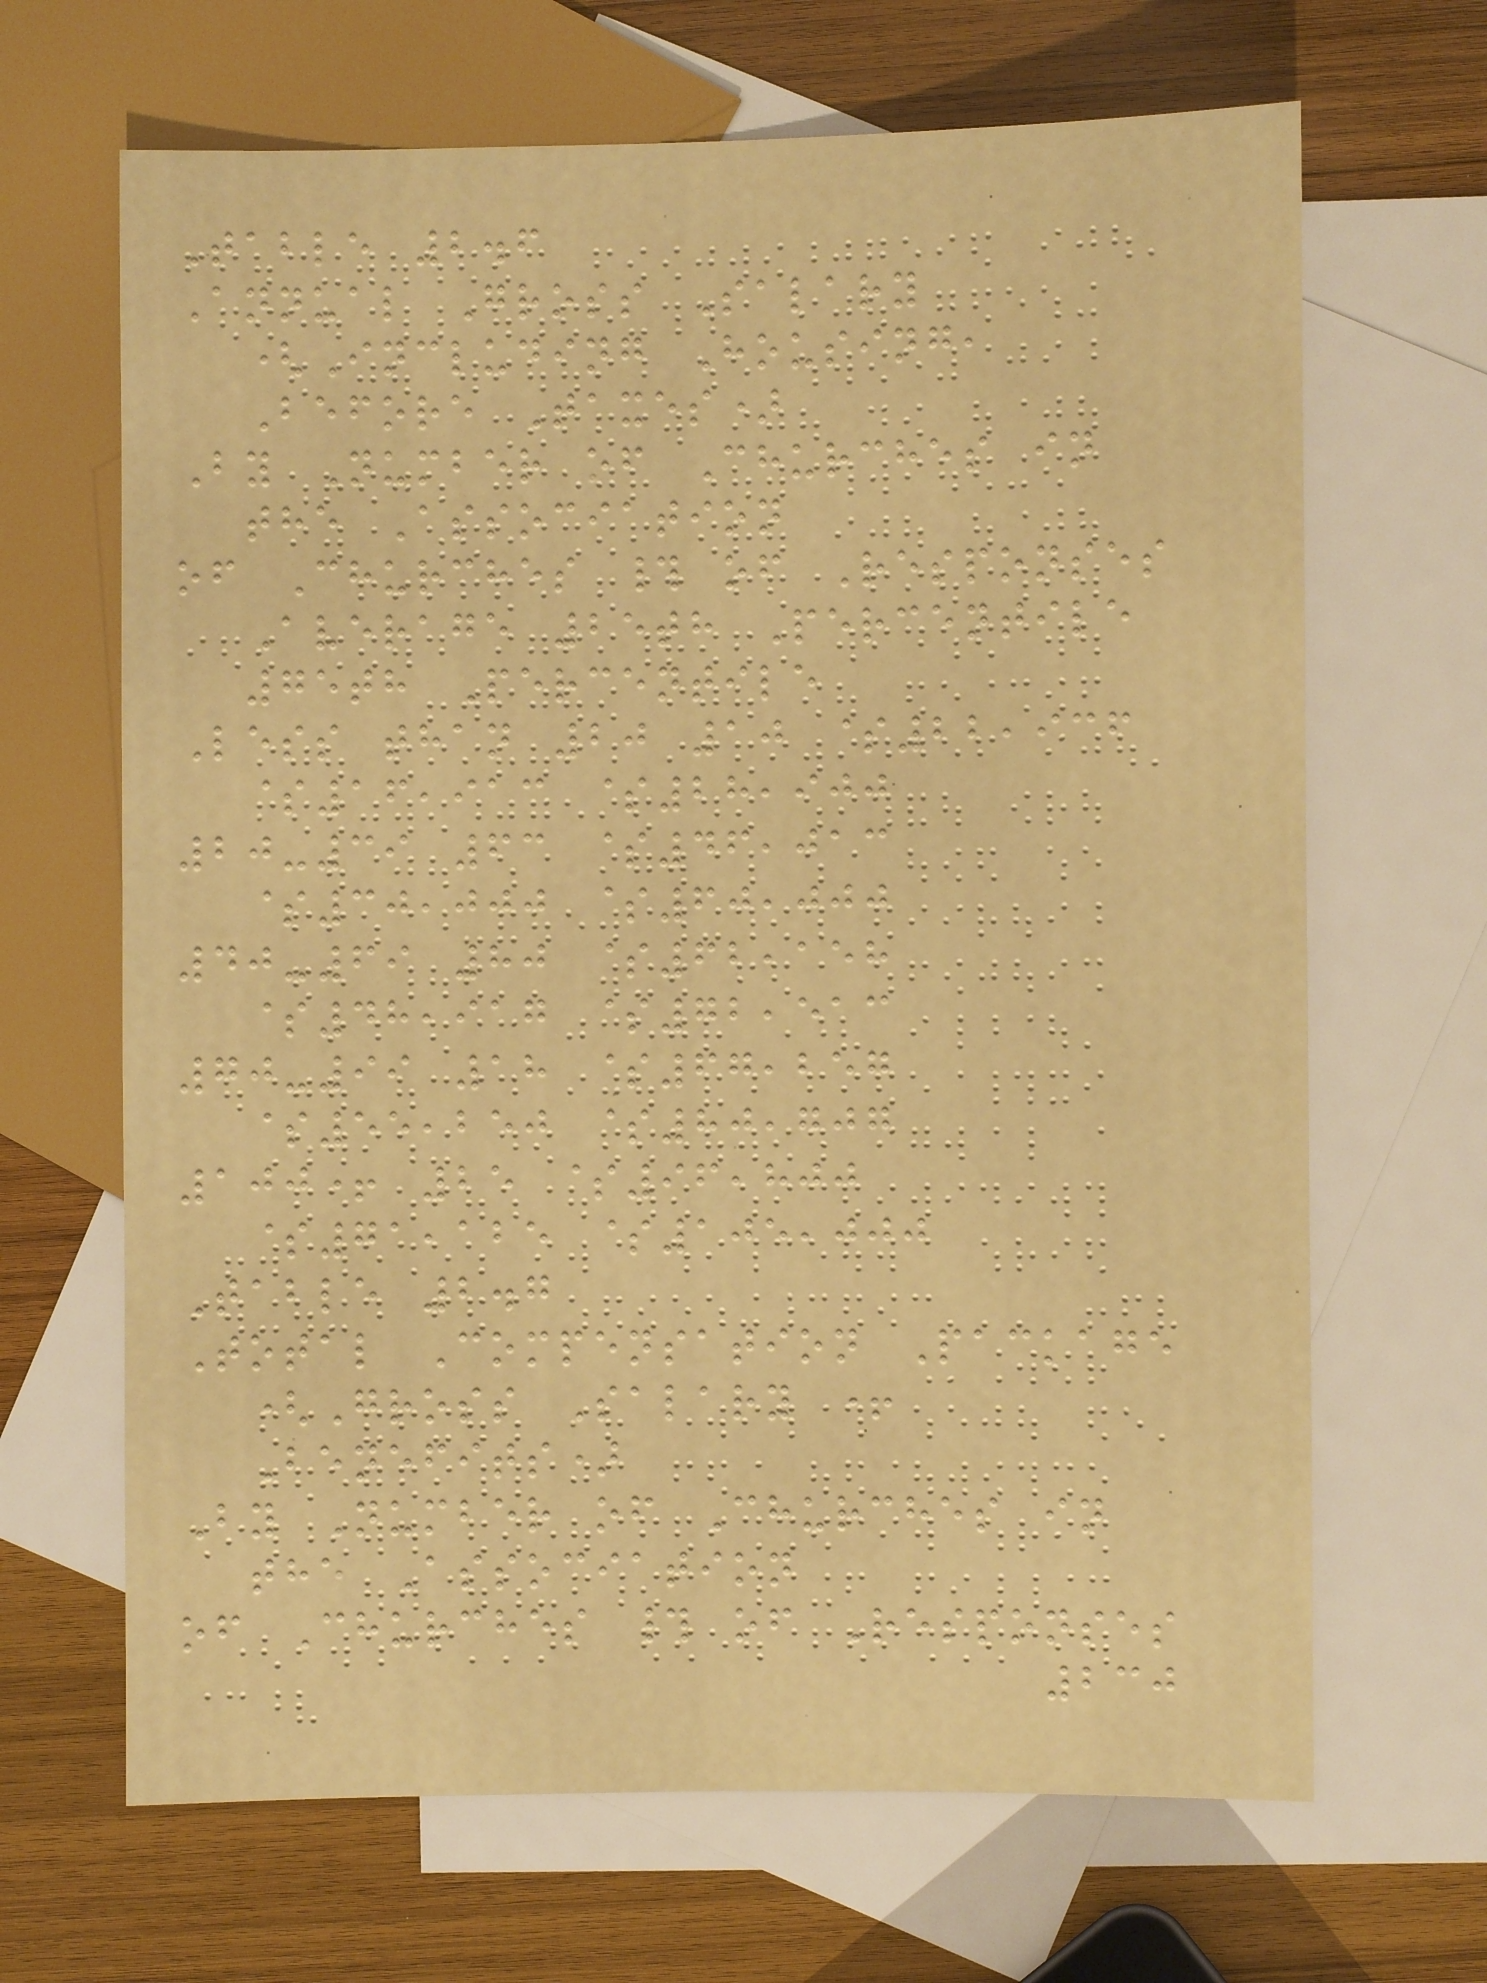Table 2.6
Annual Gross Salary
(Including Housing,
Before Taxes)
By Number of Churches in
the Association
of Churches # of Responses
Average 25th Percentile
75th Percentile
Less than 20 10 $22,936
$16,913 $28,900
20-39 63 $46,013
$30,000 $60,000
40-69 80 $62,158
$48,917 $72,513
70-99 18 $67,257
$55,250 $80,707
100+ 25 $96,800
$71,125 $105,000
Table 2.7
Total Compensation Package
(Gross Salary +
Benefits)
By Number of Churches in
the Association
of Churches # of Responses
230
